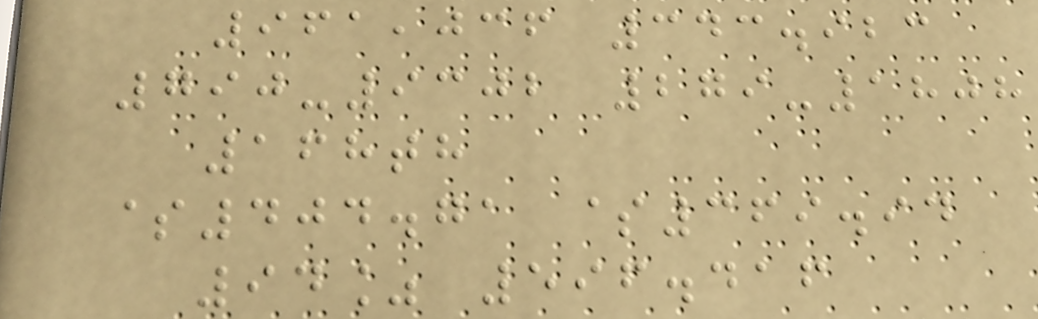961,036 343.923
790-9302 279-1808
168th
$404.71 $369.94
94% 596.416
